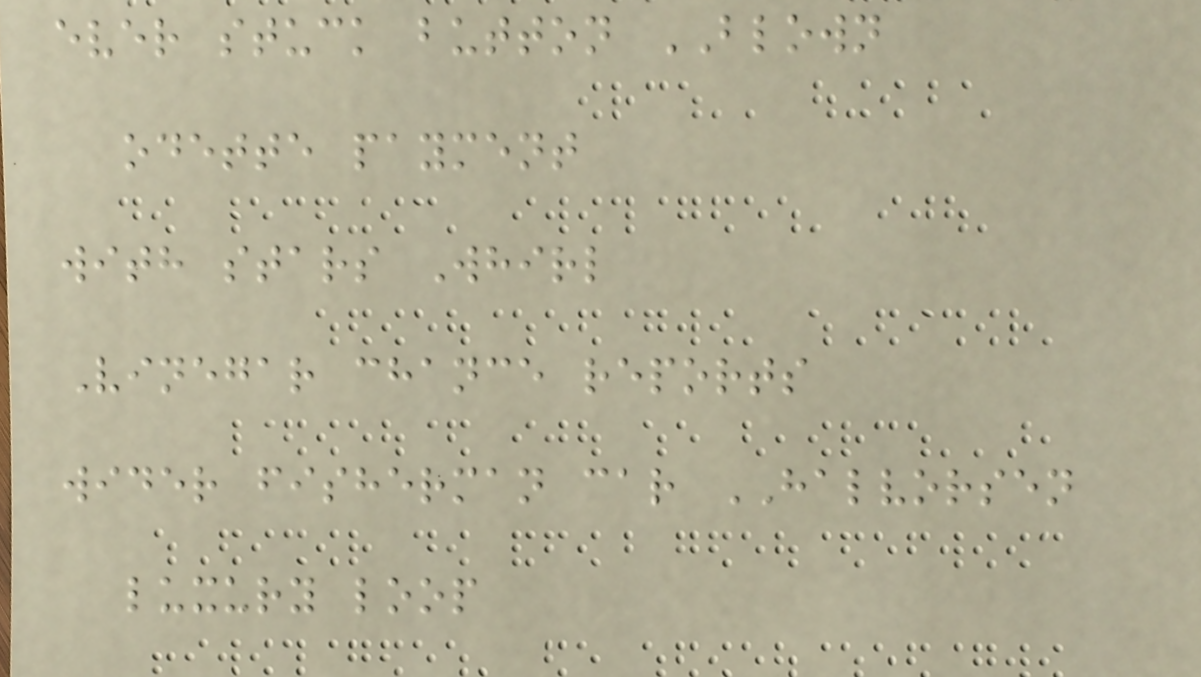ever stuck button BLOWN
odette payment
with stars Whirl
Vinegar chance reports
wider fisherman car HALVORSEN
luxury loop
